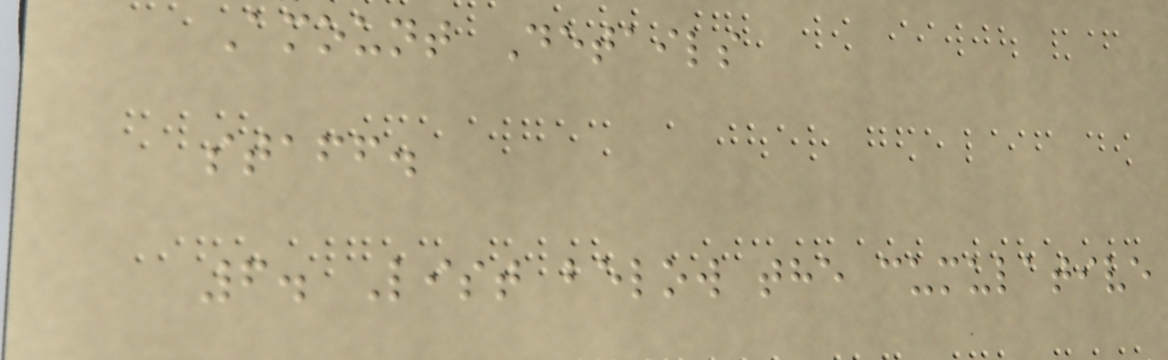Amount Details
staff.
6. List below the cumulative
